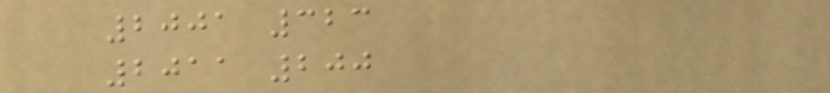2001 323
2011 200
